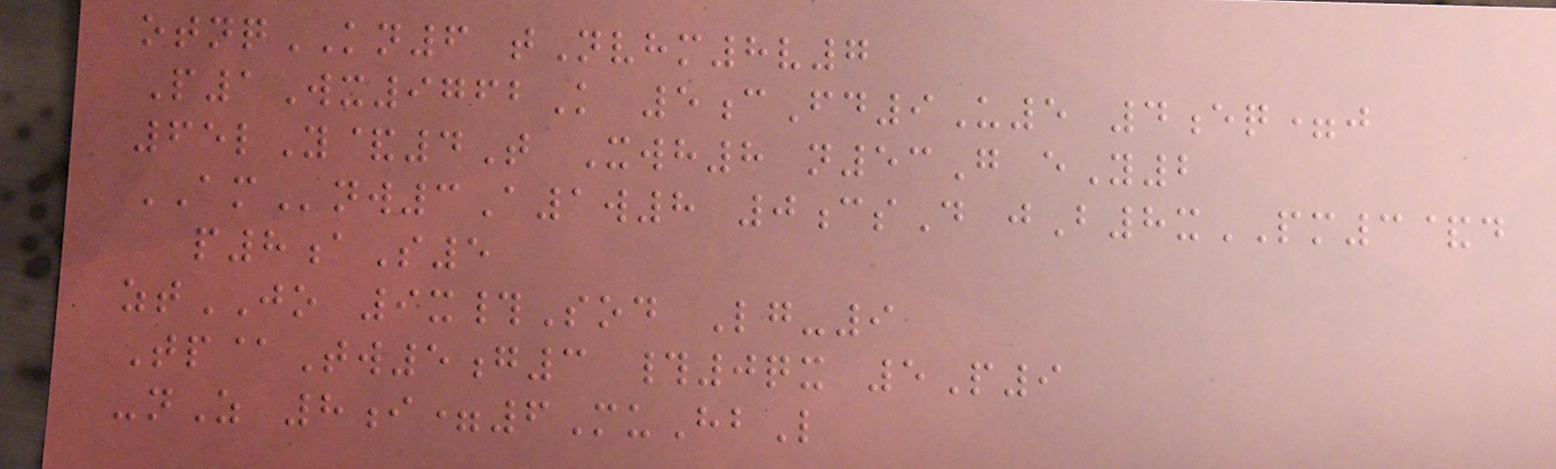otnqKN6 tNvhm8v7
P1Wx9762K 5cFd9U5 4eq=j
65lY&4T Xwh8 n53G eY2
AMnw3A1w8 0csD jB8xPM3&d
p8aS5
ztJO 9x#Sod Lg-9
Tp@Tw5g3 #0qx 5P9
-nZ 8i=6MuHbL
